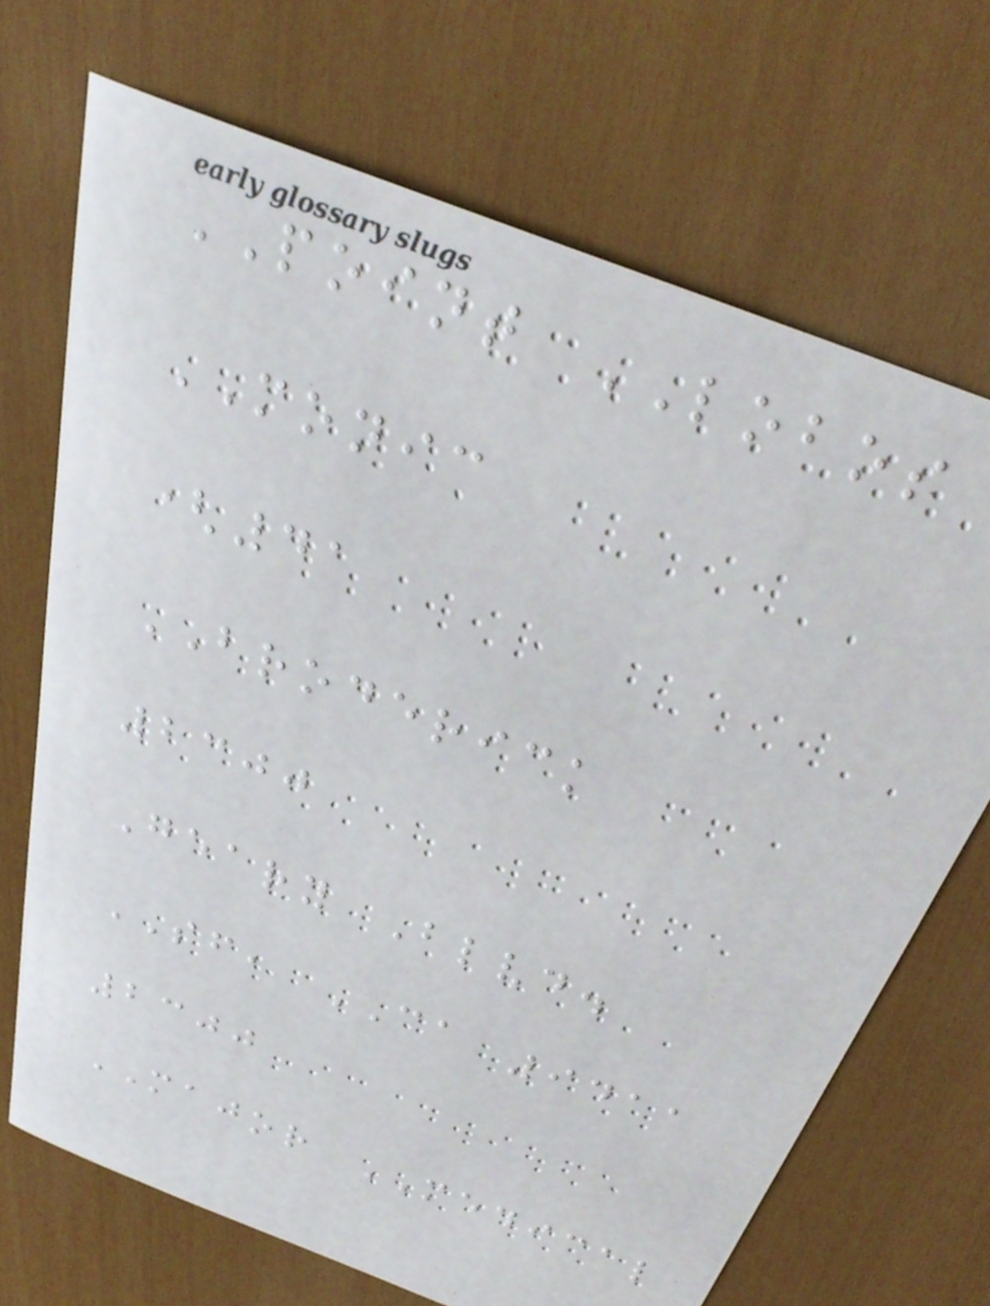POINT LOBOS
MONIC
(41
BRODERICK
2300
Geary Blvd.
SF, CA 9411
2300
MAJOR MEDICAL
